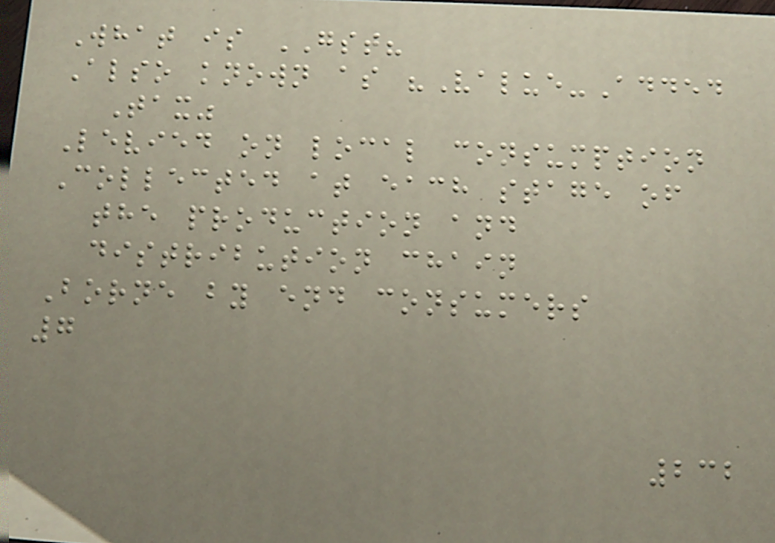What is GST?
Also known as "Value-Added
Tax"
Levied on local consumption
Collected at each stage of
the production and
distribution chain
Borne by end consumers
7
232
